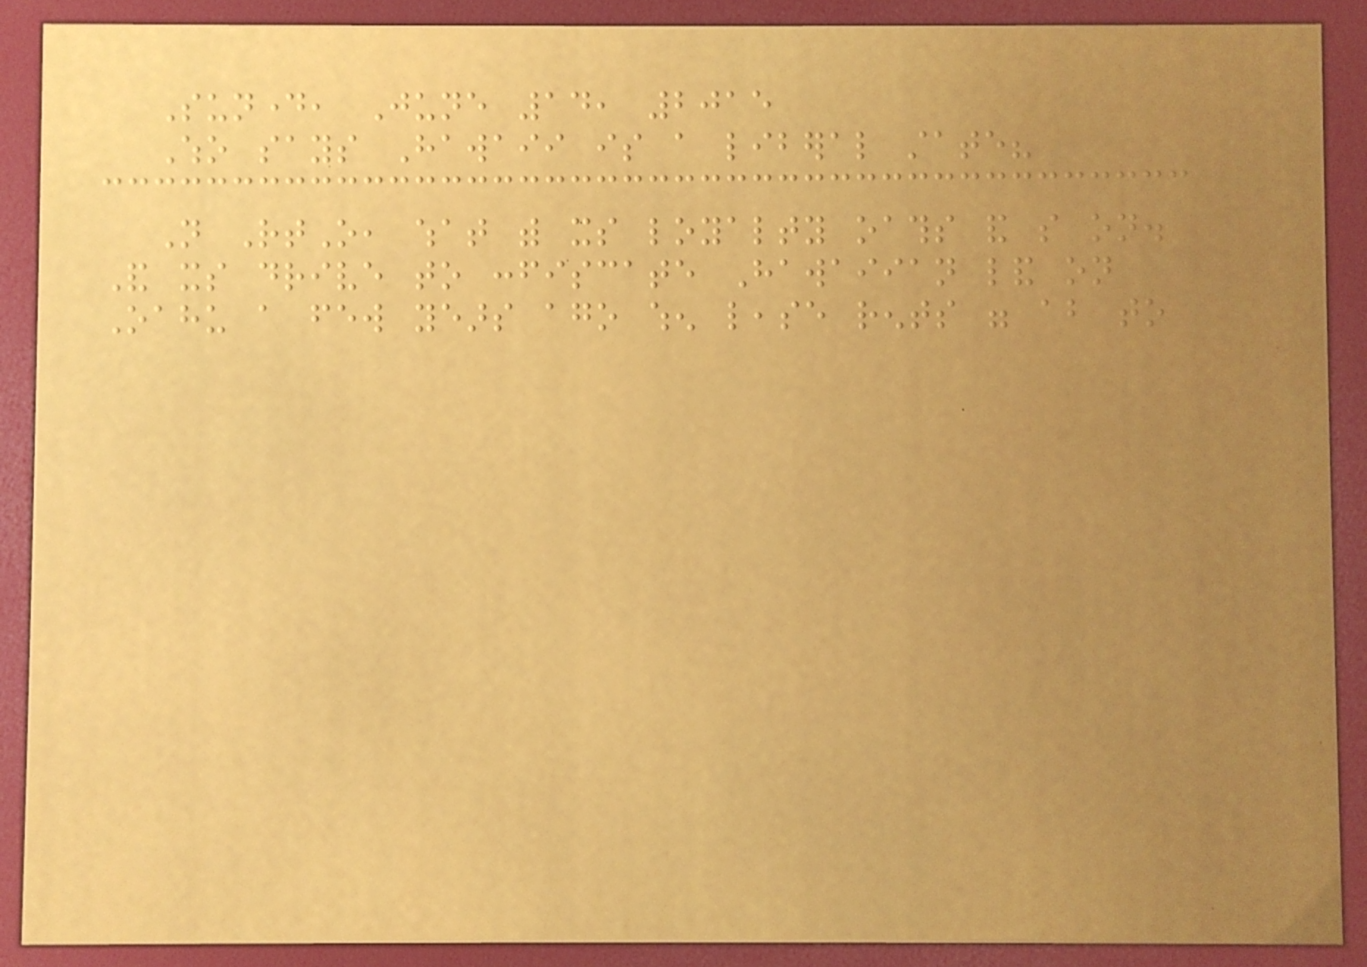Sunday, June 14, 2015
Who says Hawaii is a liberal state?
Not RtO, what with its loyalty oaths and so on.
And its drive to confiscate Hawaiian land on
Oahu a few years ago when lease rents were about to
